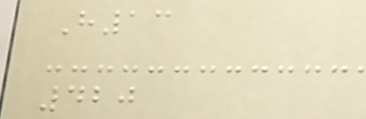H13
420
